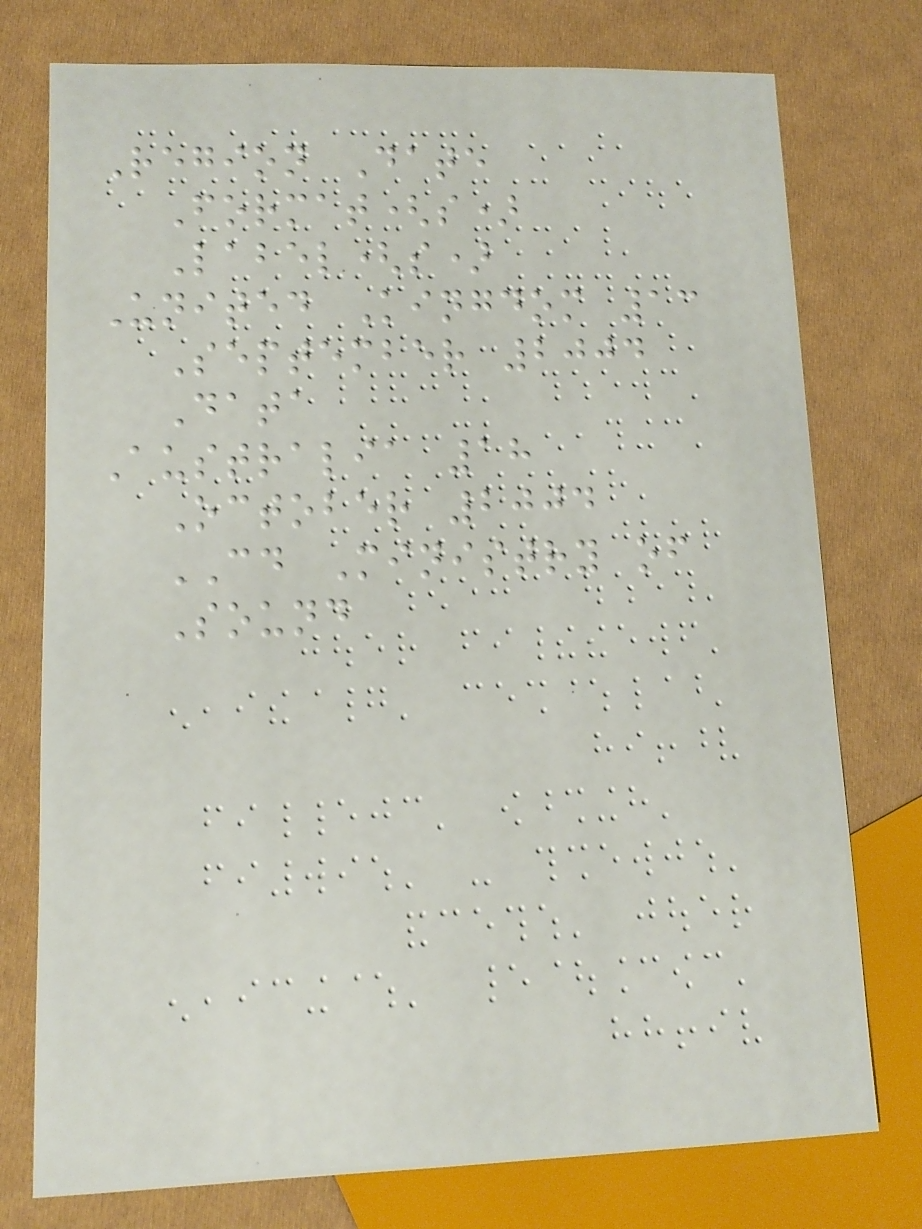Region Date
Format(s)
Label(s)
United Kingdom 13
September 2004
Data
Australia 18
October 2004
CD Ministry of
Sound
